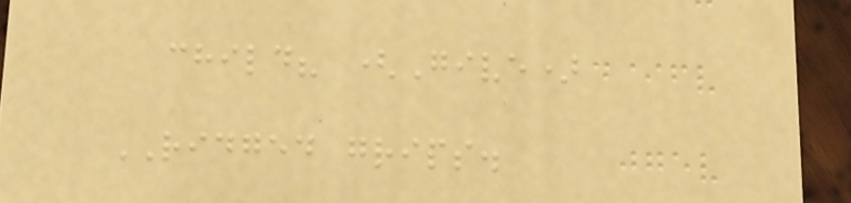child? (Give)
RIDGED grips.
